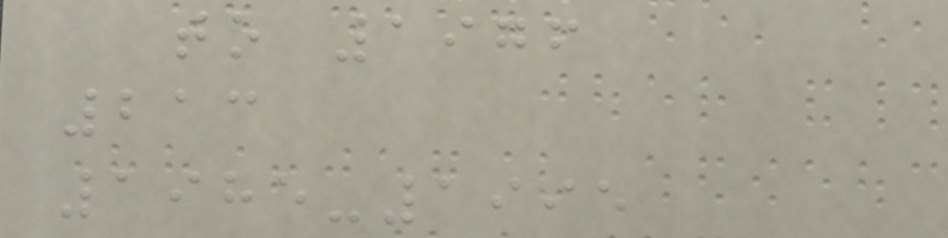to 1976
213
1985-1995
